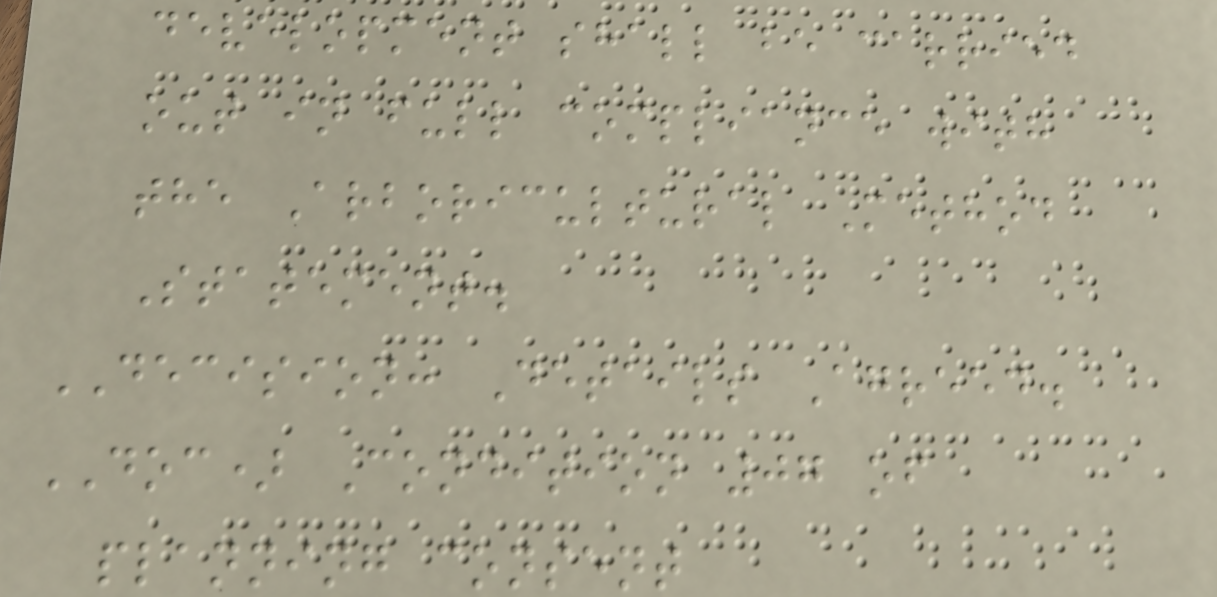development shall be carried
out in full compliance with
the Arboricultural Method
Statement.
DECISION: Details Agreed.
DOC) Condition 07 of
planning consent
